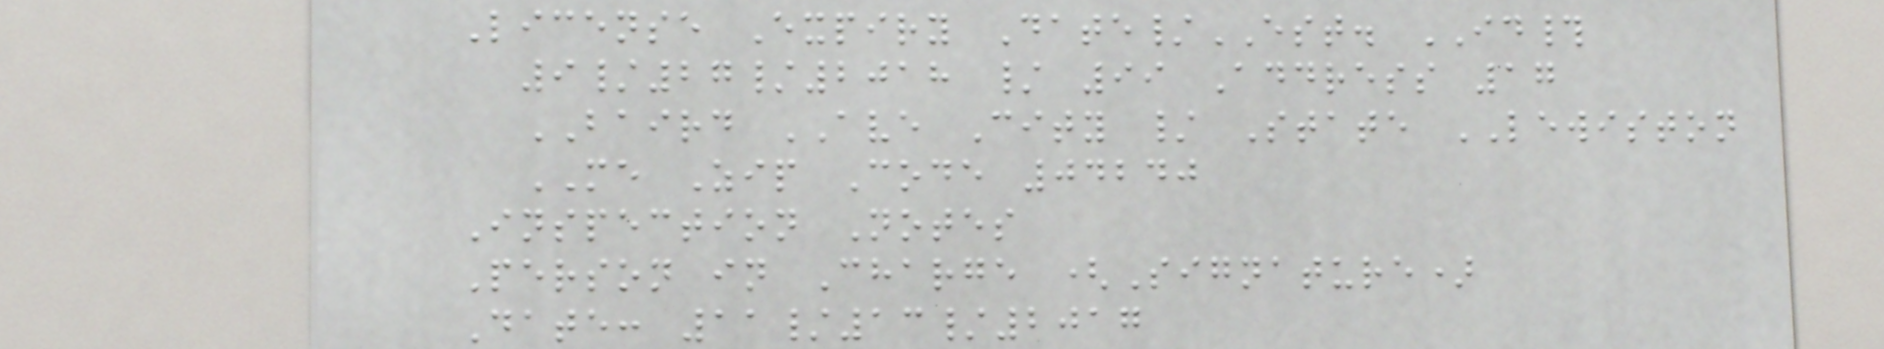License Expiry Date/EST. ID#
9/27/2018 / 99 Address 17
BAIRD AVE City / State LEWISTON
ME Zip Code 04240
Inspection Notes
Person in Charge (Signature)
Date: 11/13/2017
